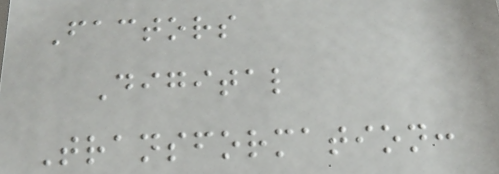Factors
Digital
Transformation:
